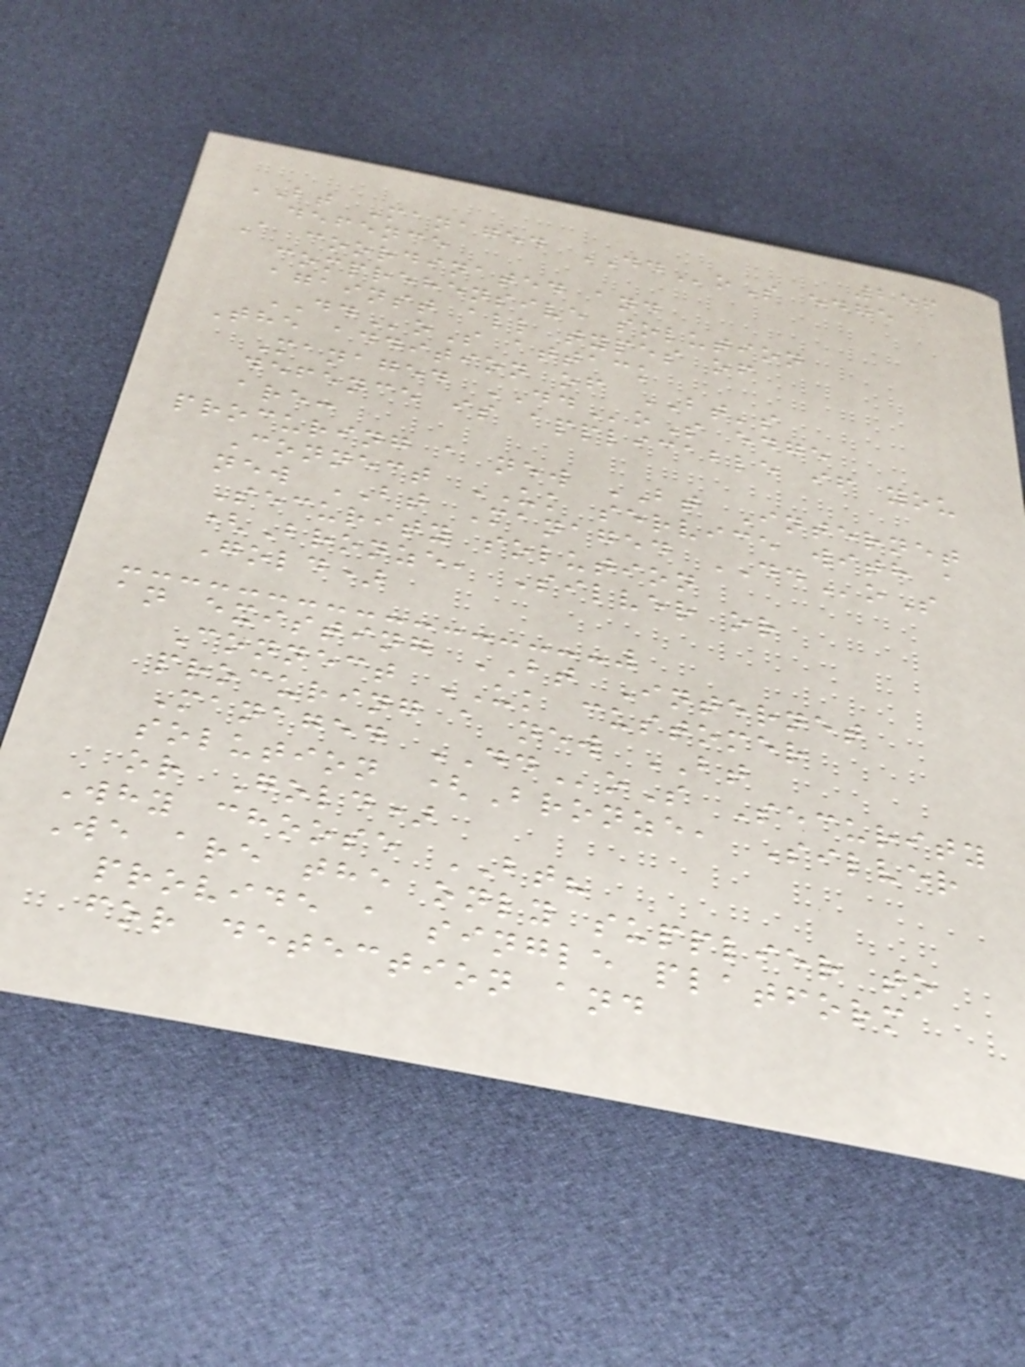256
BT Managed DDoS edge
defence
A coordinated and
comprehensive solution
against all types of
DDoS attack
The addition of BT's
Managed DDoS edge
defence is applicable if you
are:
procuring a new BT Internet
Connect UK service with a
new BT Managed DDoS
Security solution
(Bronze, Silver or
Gold)
an existing BT Internet
Connect UK customer
procuring a new BT
Managed DDoS Security
solution (Bronze, Silver
or Gold)
Why choose BT?
We are the only supplier to
provide a single platform
for detection and
